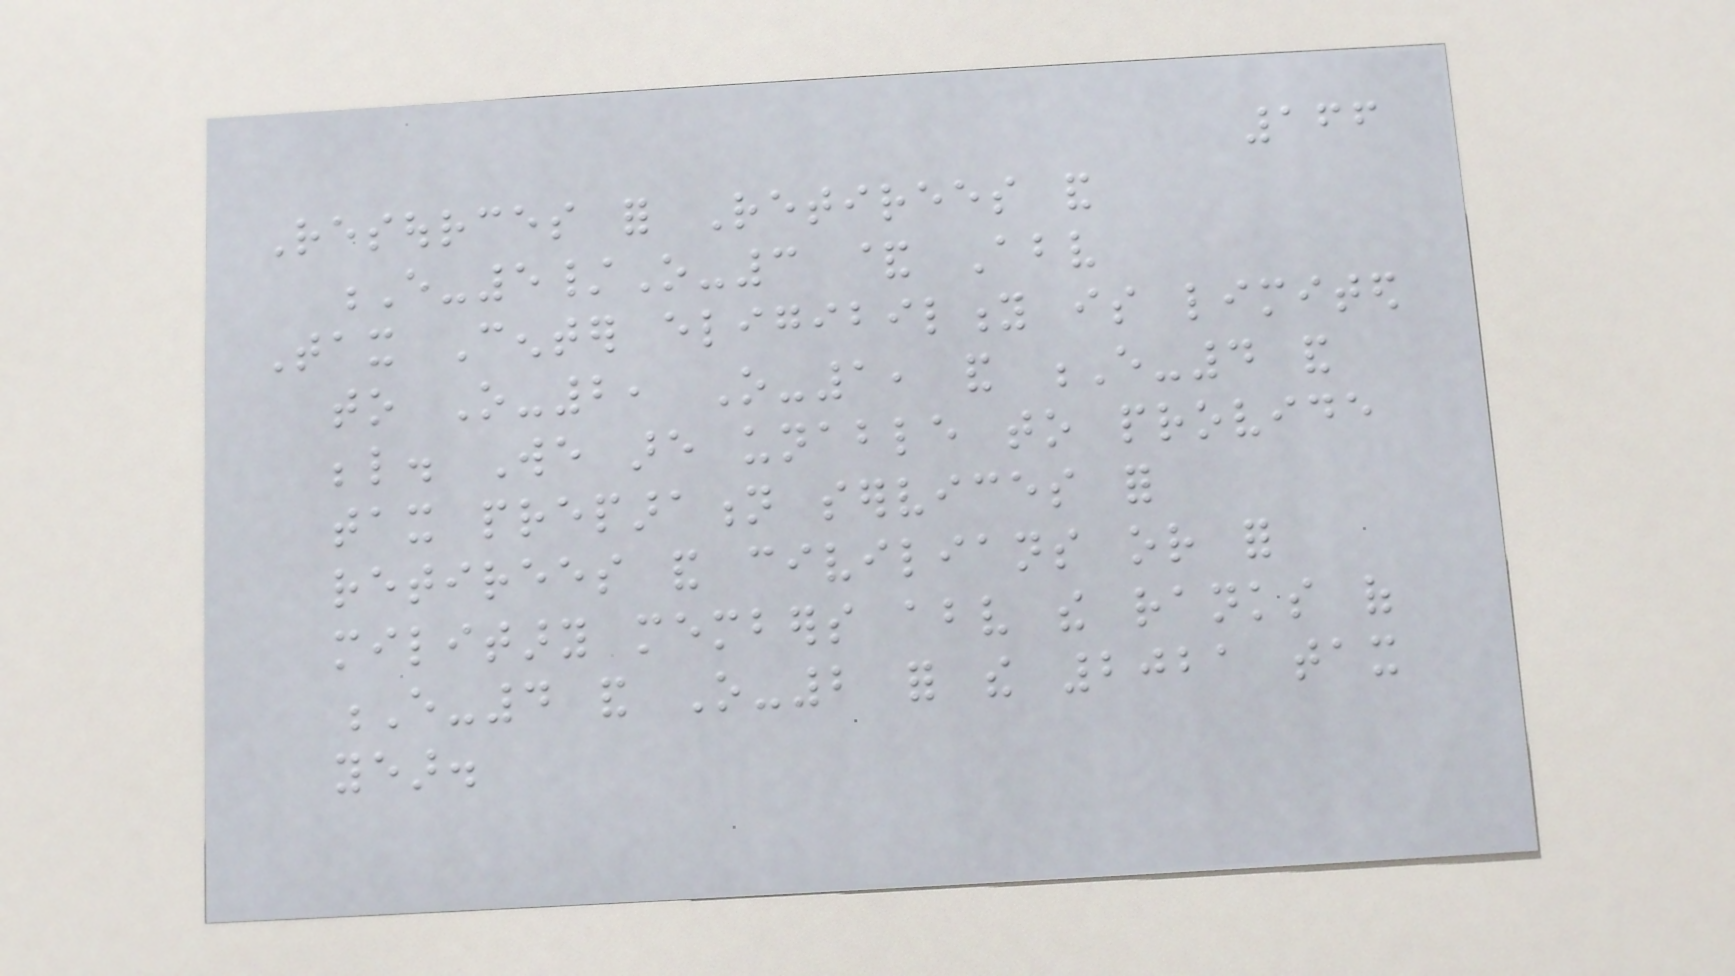166
Resources for Retirees and
E-5/O-3 & Above
Tax Center eligibility is limited
to O-2, O-1, and E-4 and
below. We are unable to provide
tax preparation services for
retirees and civilians or for
military members above the ranks of
E-4 and O-2 for the 2021 tax
year.
